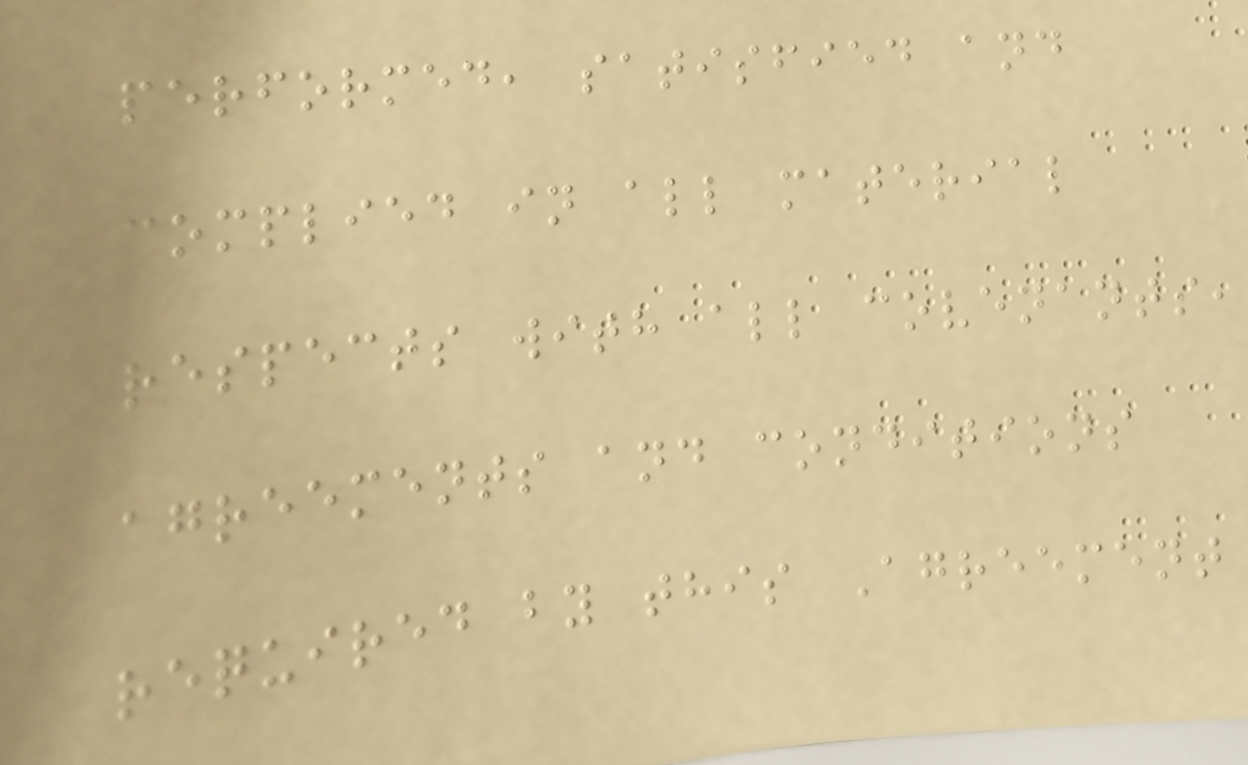performed, satisfied and
complied in all material
respects with all covenants,
agreements and conditions
required by this Agreement
